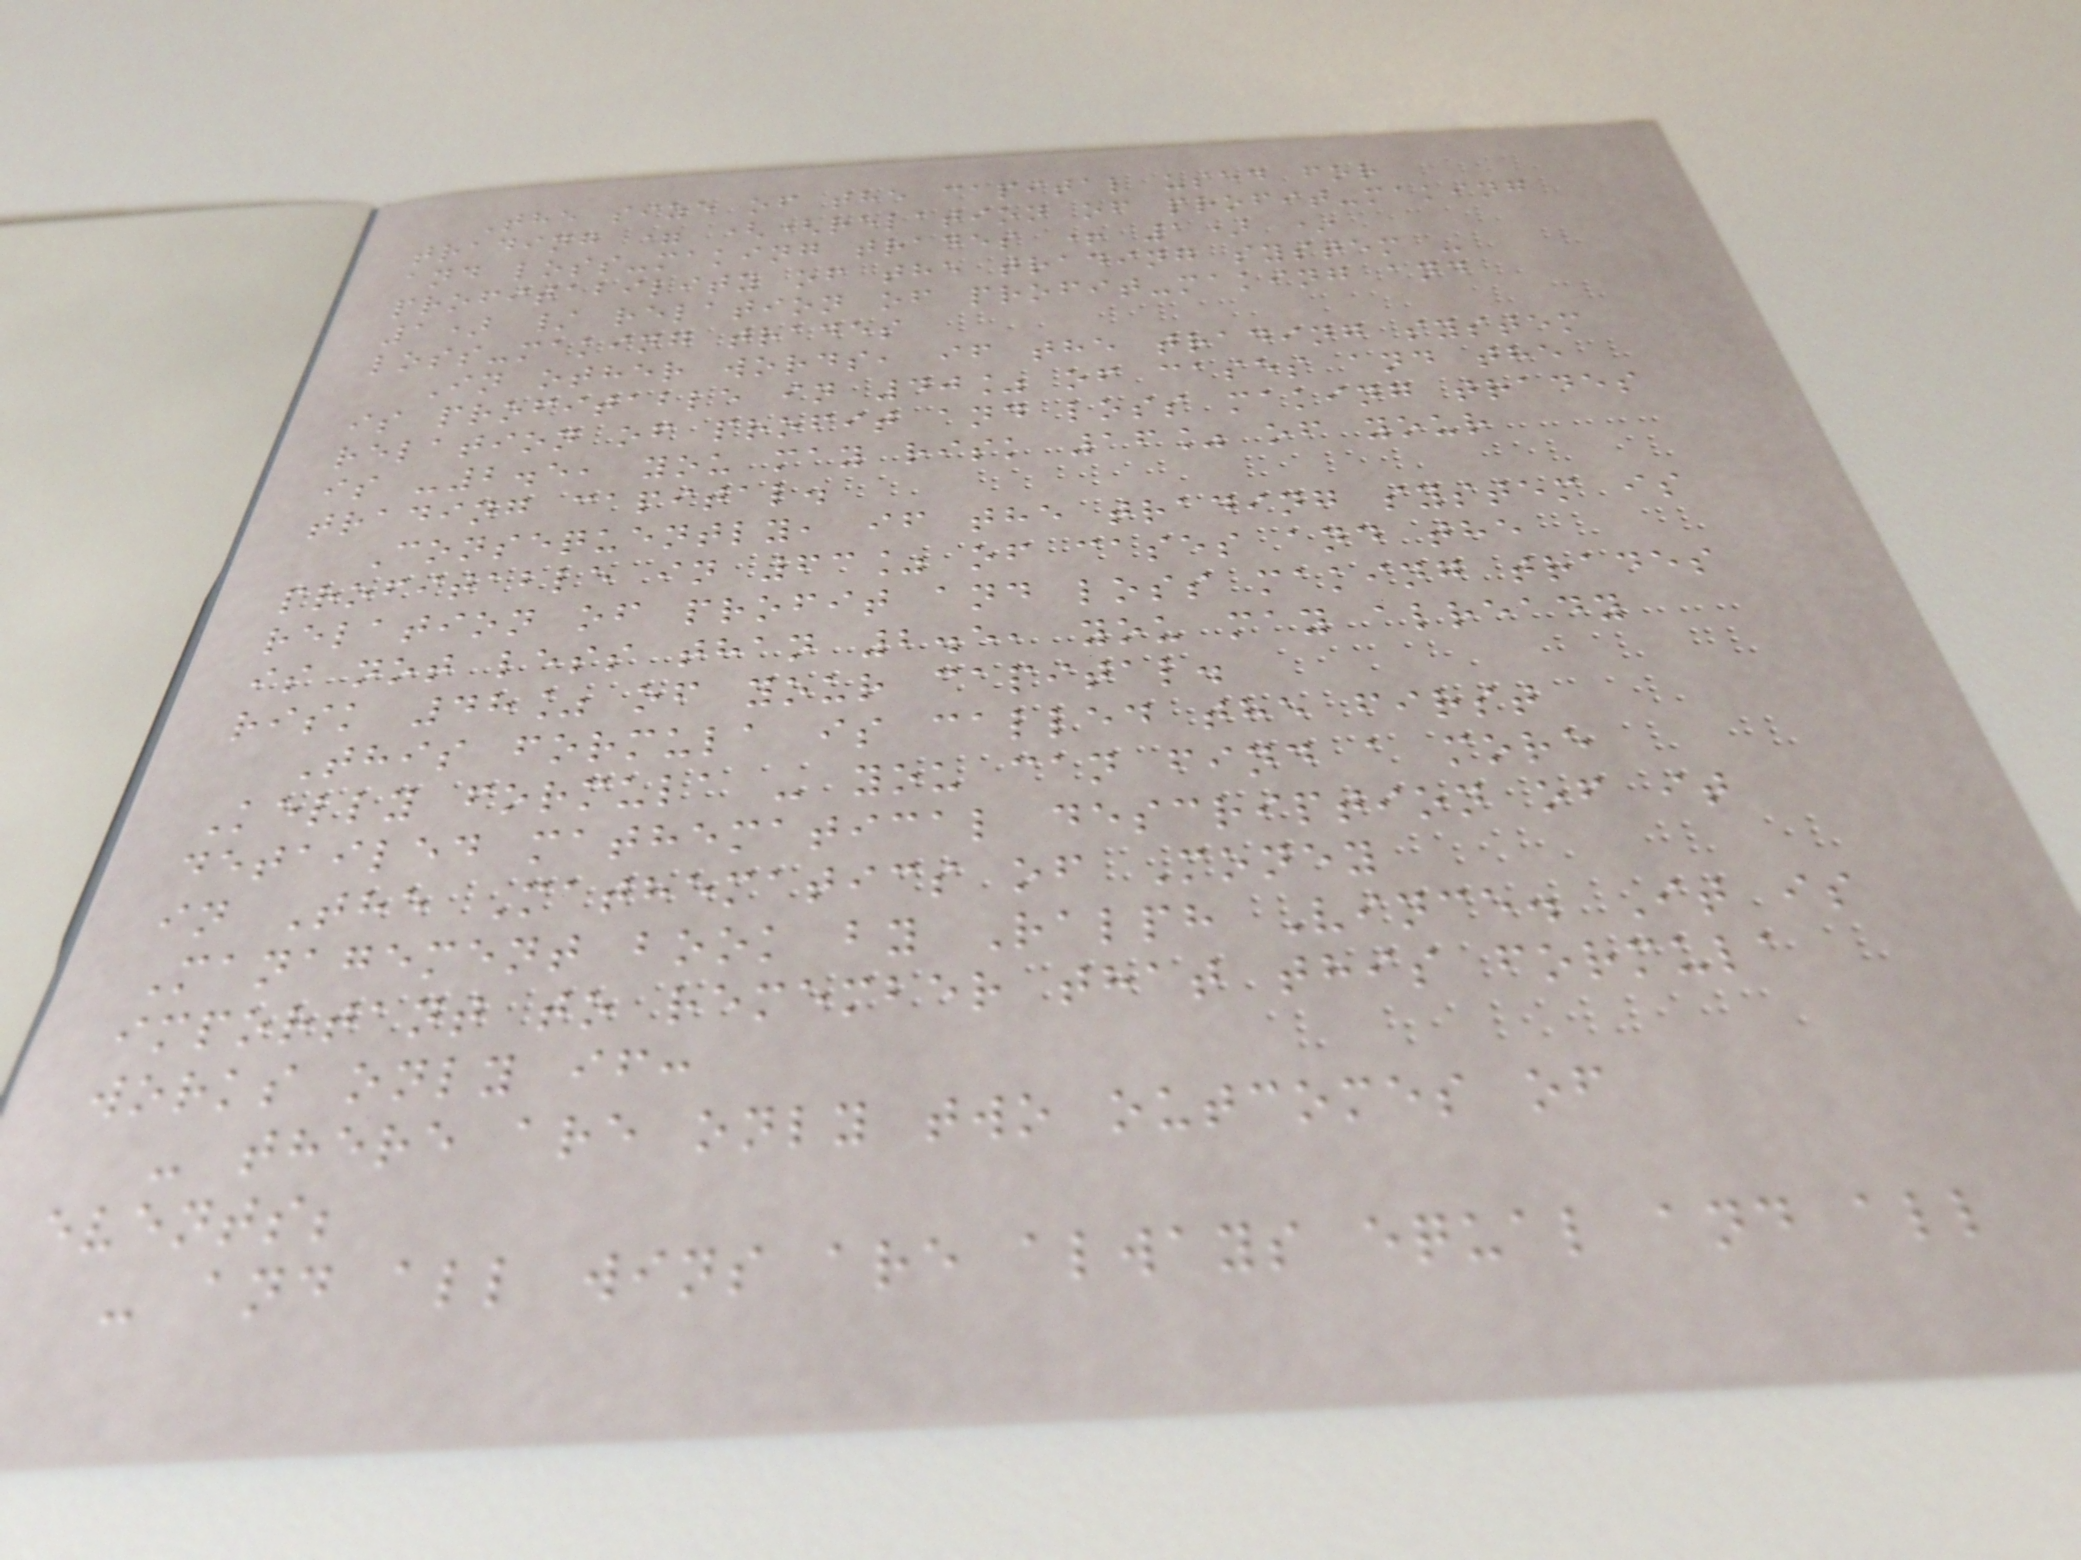The size of the capital used for
trading = ((relation of profit-making
and loss-making trades + 1) *
profitability of the trading system -
1) / relation of profit-making and
loss-making trades
In other words, if the trading system
is profitable in 40% of cases and the
relation of profit and loss making trades
is -2.5, you may risk 16% of your
trading capital.
Consequently, if the trading system is
profitable in 63% of cases and the
relation of profit and loss making trades
is not less than 2.5, you may already
risk 48% of your capital.
This formula is called the first
Kelly formula - you can find a more
detailed mathematical description of it
in The Mathematics of Money
Management book by Ralph Vince. It is
important to remember that this formula
works only if:
- there are only two outcomes of
events;
- and all wins are always equal and all
